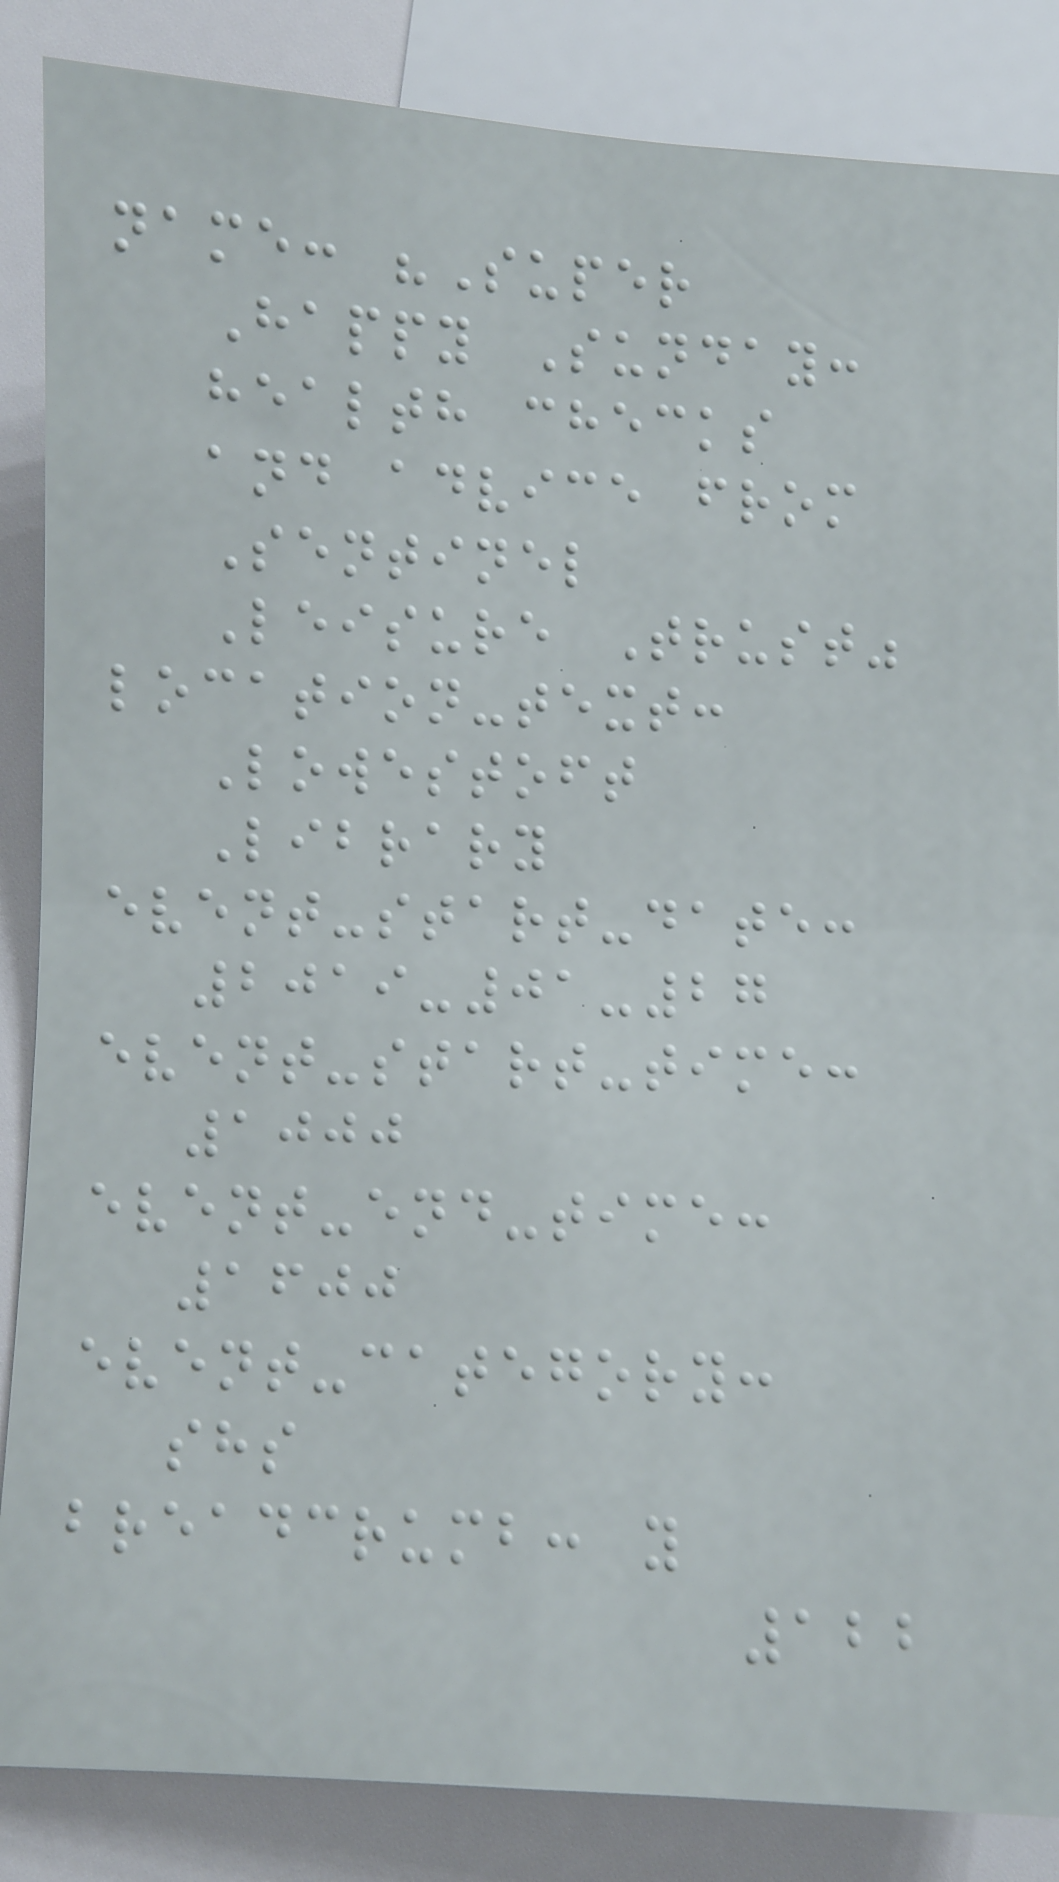name: "Super
Happy Sunday:
health checks
and advice from
Sentinel
Leisure Trust"
location-text:
Lowestoft
Library
event-start-date:
2019-01-27
event-start-time:
1000
event-end-time:
1600
event-category:
shs
breadcrumb: y
122
